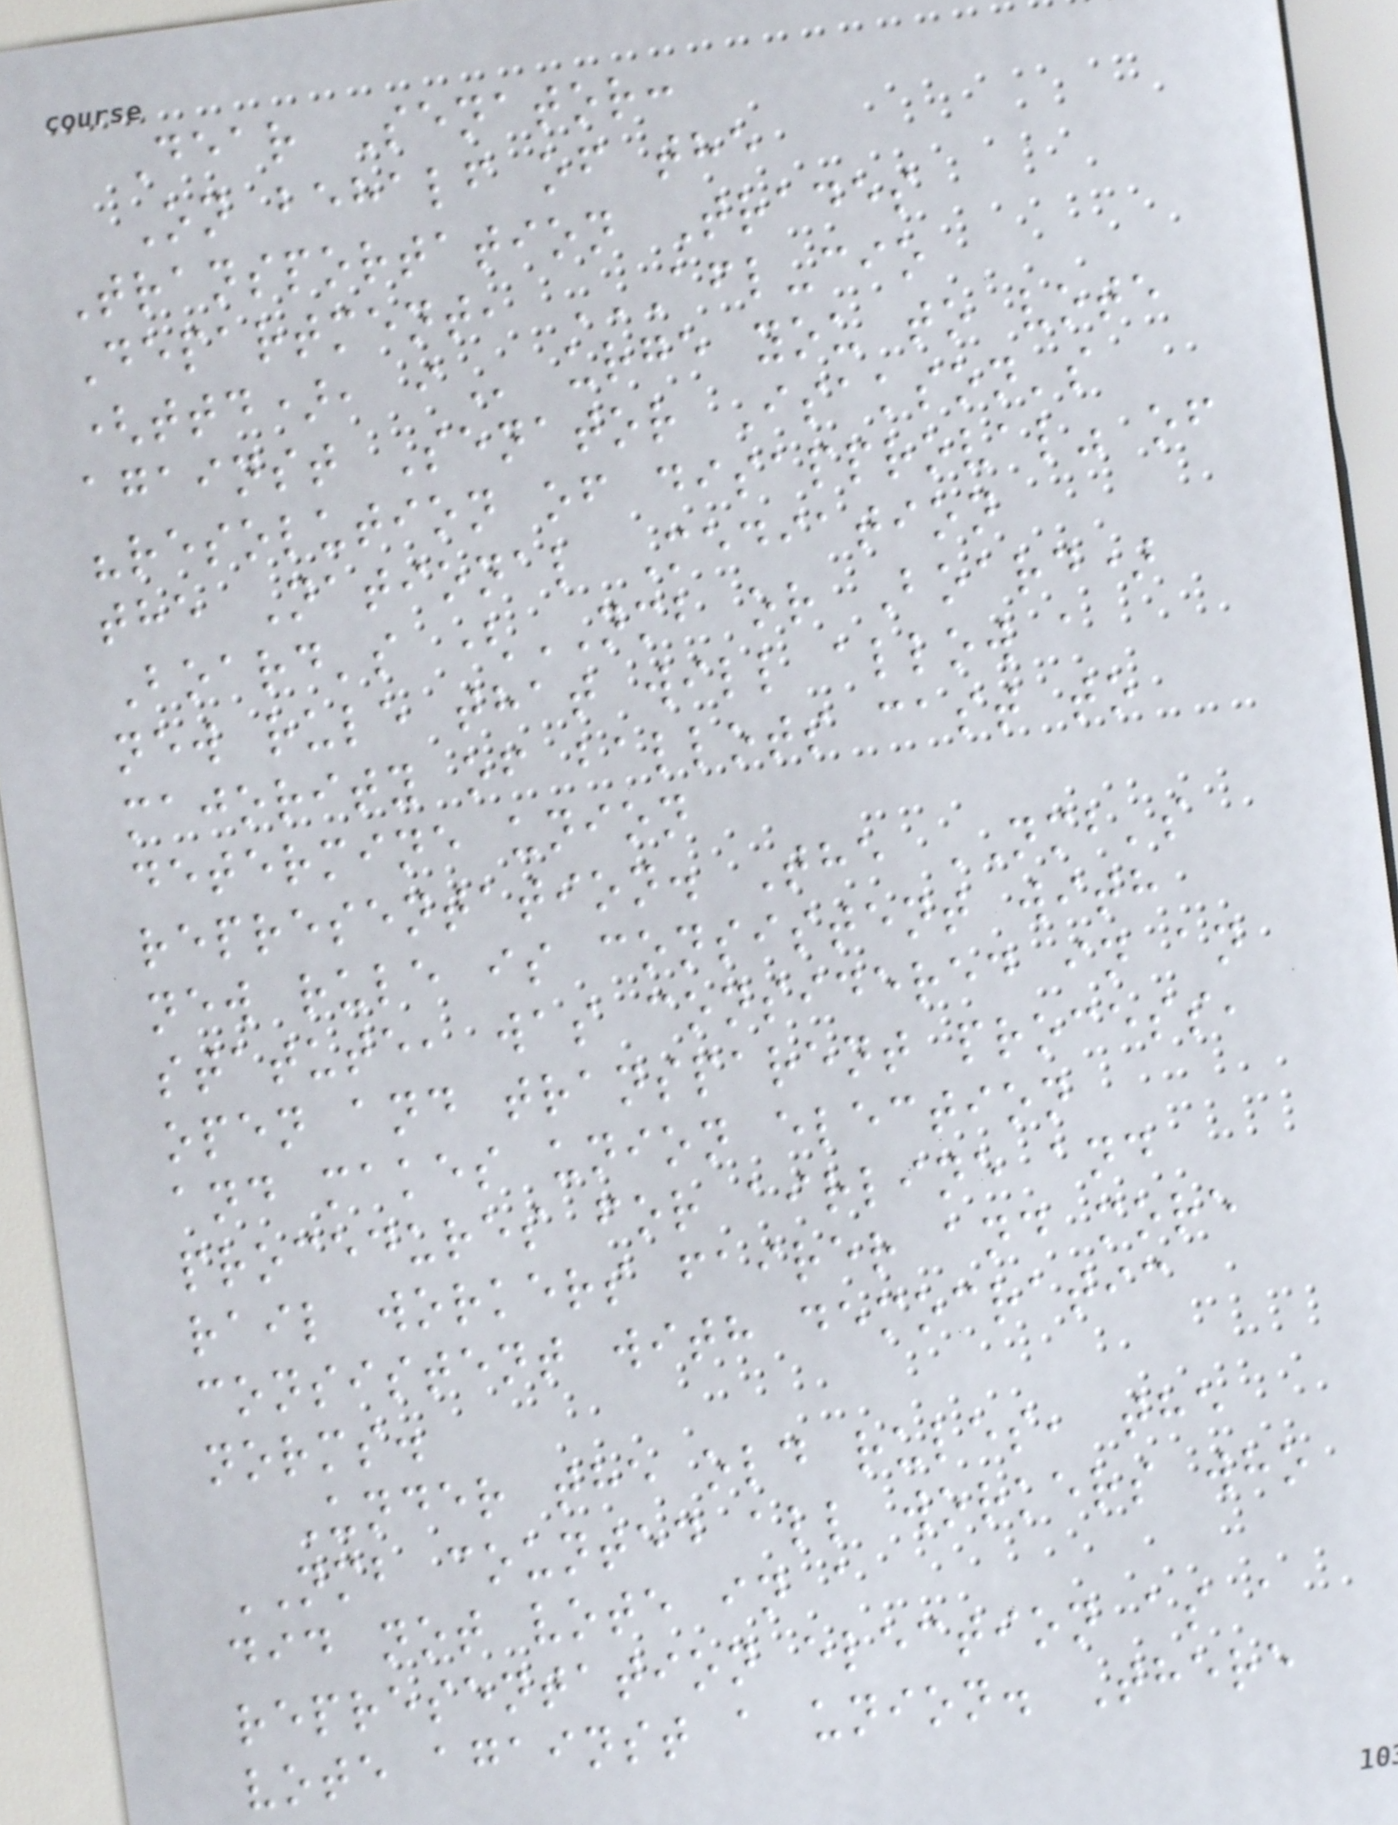Dear Senator:
On behalf of the
Transportation Trades
Department, AFL-CIO
(TTD), I urge you to vote
against Senator Isakson's
"resolution of disapproval" of
the National Mediation
Board's (NMB or Board)
new rule that will allow a
majority of ballots cast to
determine union
representation. The NMB's
new rule is consistent with
statute, was considered in an
open and transparent process,
and makes union election
procedures for airline and
rail workers fairer and more
consistent with democratic
norms.
Under the old rules, the
NMB counted all workers who
did not vote in a
representation election as a
vote against a union. There
